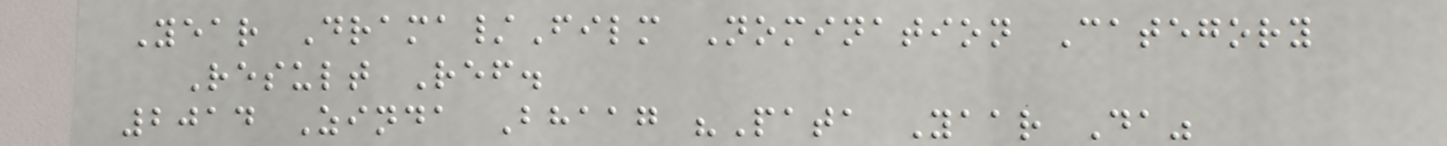Year Drama/Film Nomination Category
Result Ref.
2014 Zinda Bhaag "Pata Yaar Da"
